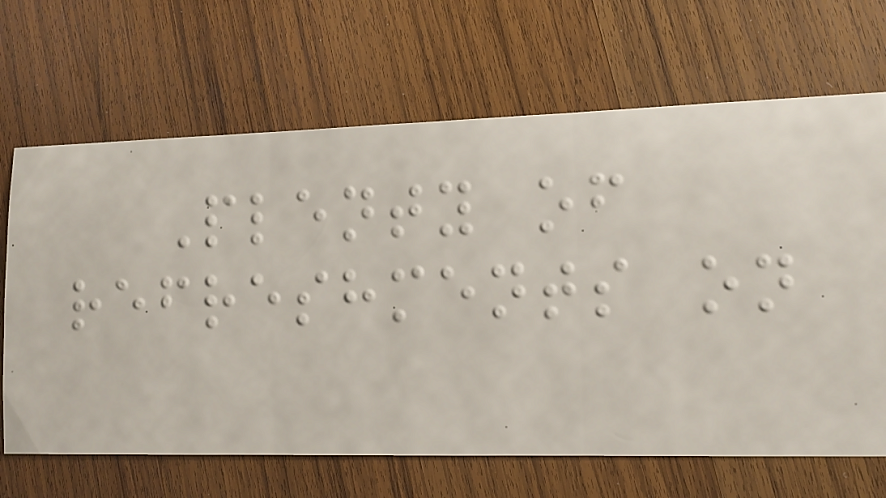Plenty of
refreshments on
